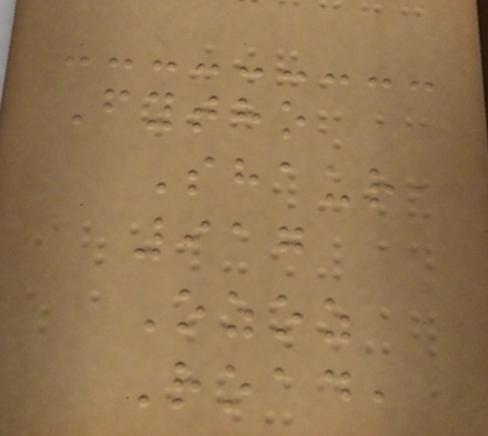Fytho
Shaur,
917
Ozoz
Road,
